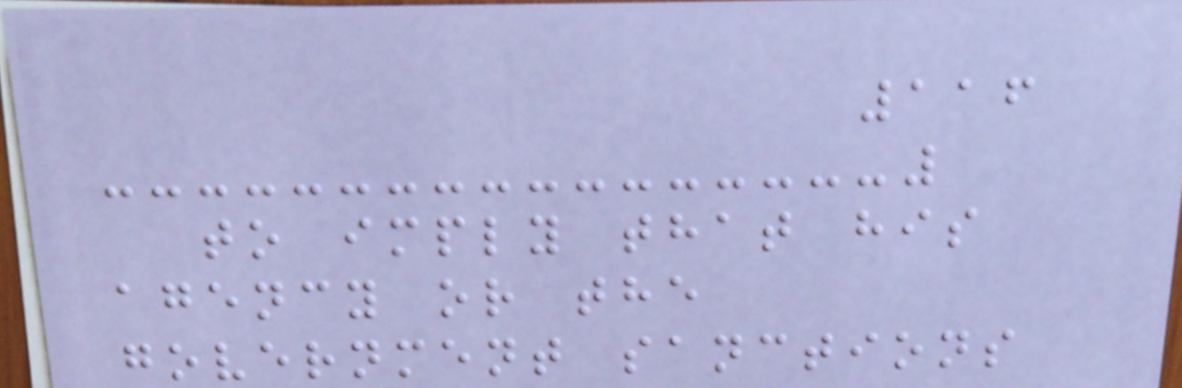116
to imply that his
agency or the
government sanctions
